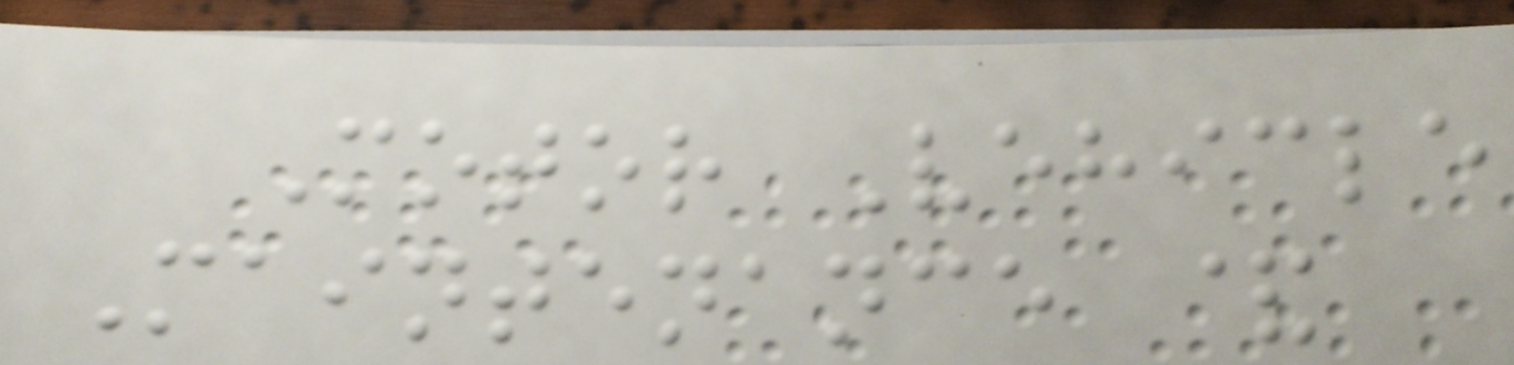Motor Vehicle
Maintenance &
